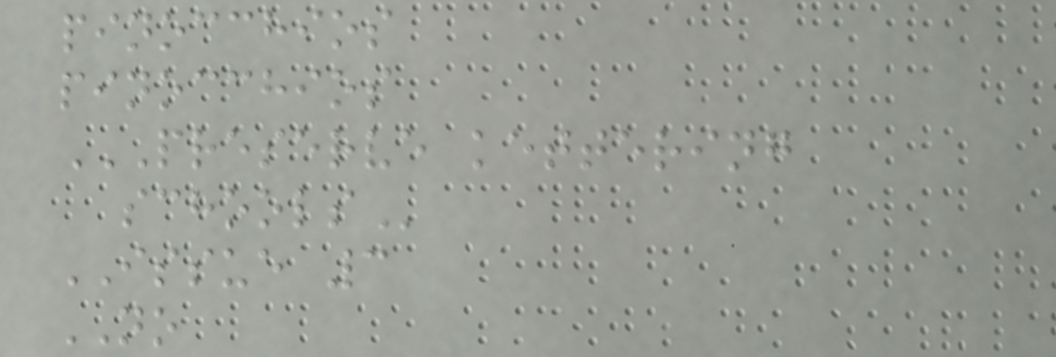pinocchios
pinocchios
PRESERVE KETTERING
SCHOOLS
ISSUE 3
NO
